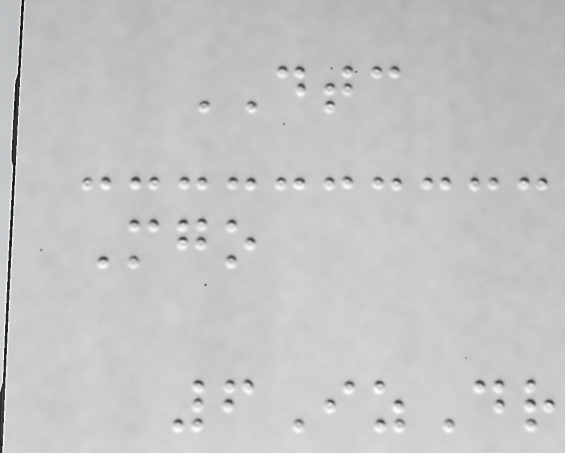DTC
Mgo
6IzDr
